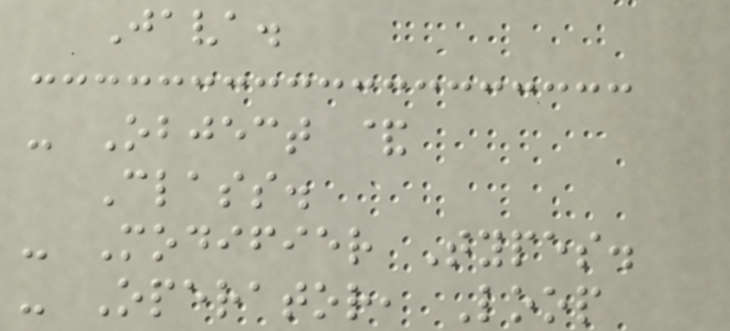Java.
- Object &
Class.
- Modifier Types.
- Operator, Loop
